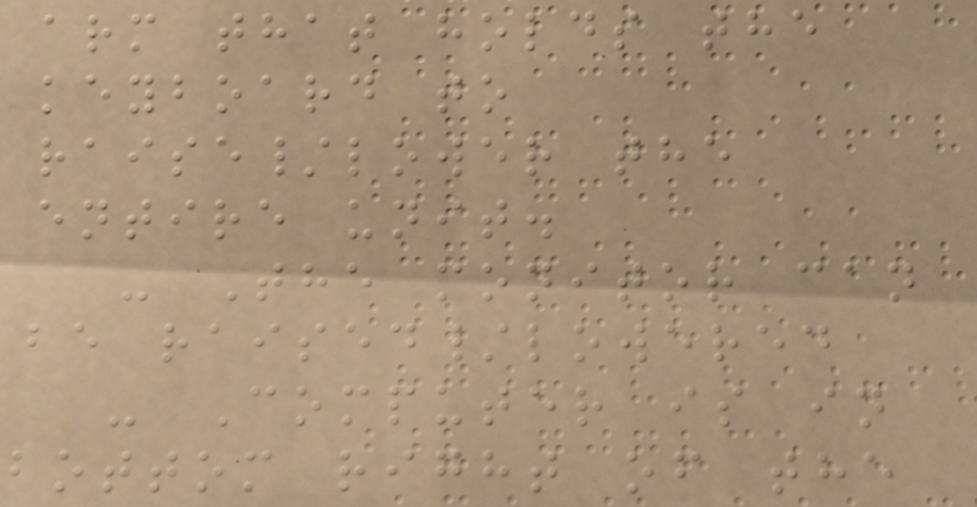arm that holds the
keyboard to
raise/lower the
entire unit.
- The monitor can
be raised/lowered
- Computer is in
bottom right of the
